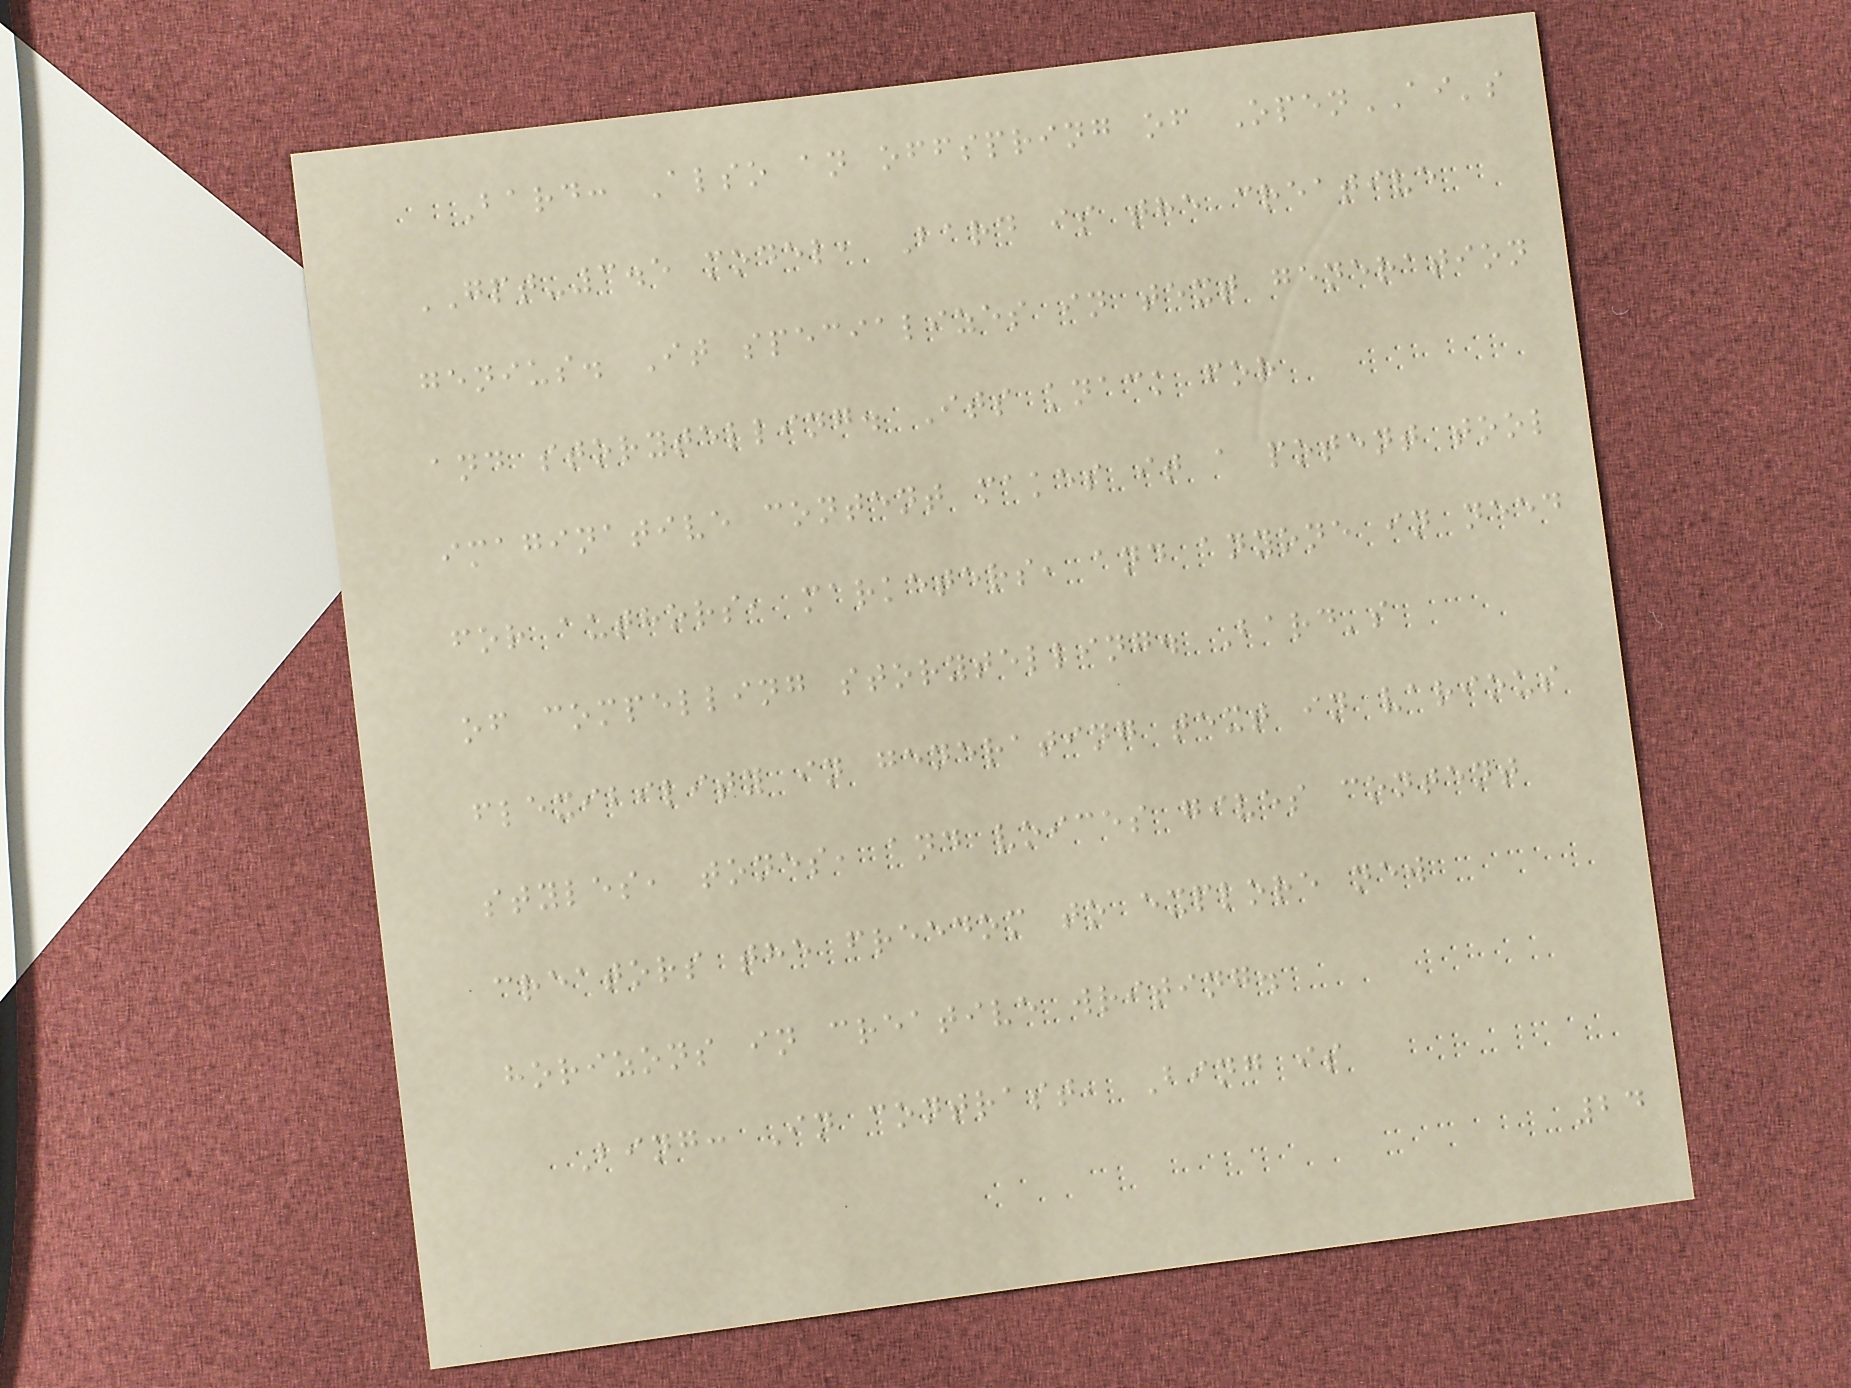Bard: Also an offspring of OpenAI's
GPT-3.5 model, Bard is the creative
genius. It specializes in text generation
and storytelling. Its knack for
imaginative content makes it a potent tool
for authors, marketers, and anyone in need
of compelling storytelling. Bard's
flexibility in generating text in various
styles, tones, and voices gives content
creators the freedom to explore new
horizons in creative writing.
Bing: In contrast, Bing is
24
